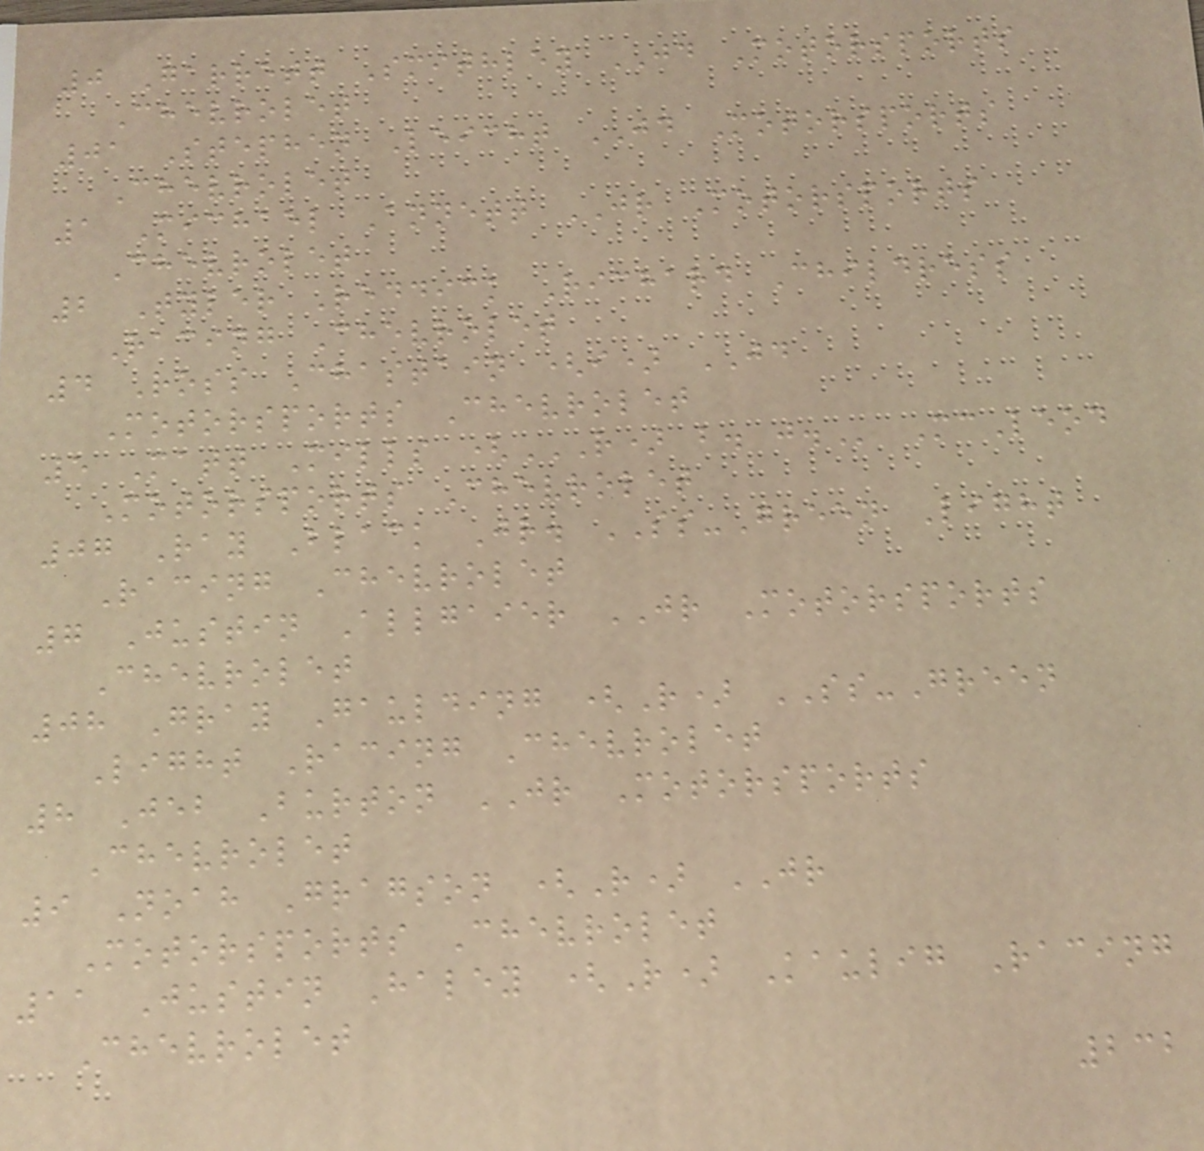0 Garrett Smithley JD Motorsports
Chevrolet
01 Stephen Leicht JD Motorsports
Chevrolet
1 Michael Annett JR Motorsports
Chevrolet
2 Tyler Reddick Richard Childress
Racing Chevrolet
4 Ross Chastain (i) JD
Motorsports Chevrolet
5 Matt Mills (R) B. J. McLeod
Motorsports Chevrolet
07 Ray Black Jr. SS-Green Light
Racing Chevrolet
7 Justin Allgaier JR Motorsports
Chevrolet
08 Gray Gaulding (R) SS-Green
Light Racing Chevrolet
8 Jeb Burton JR Motorsports
Chevrolet
9 Noah Gragson (R) JR
Motorsports Chevrolet
11 Justin Haley (R) Kaulig Racing
Chevrolet
232
